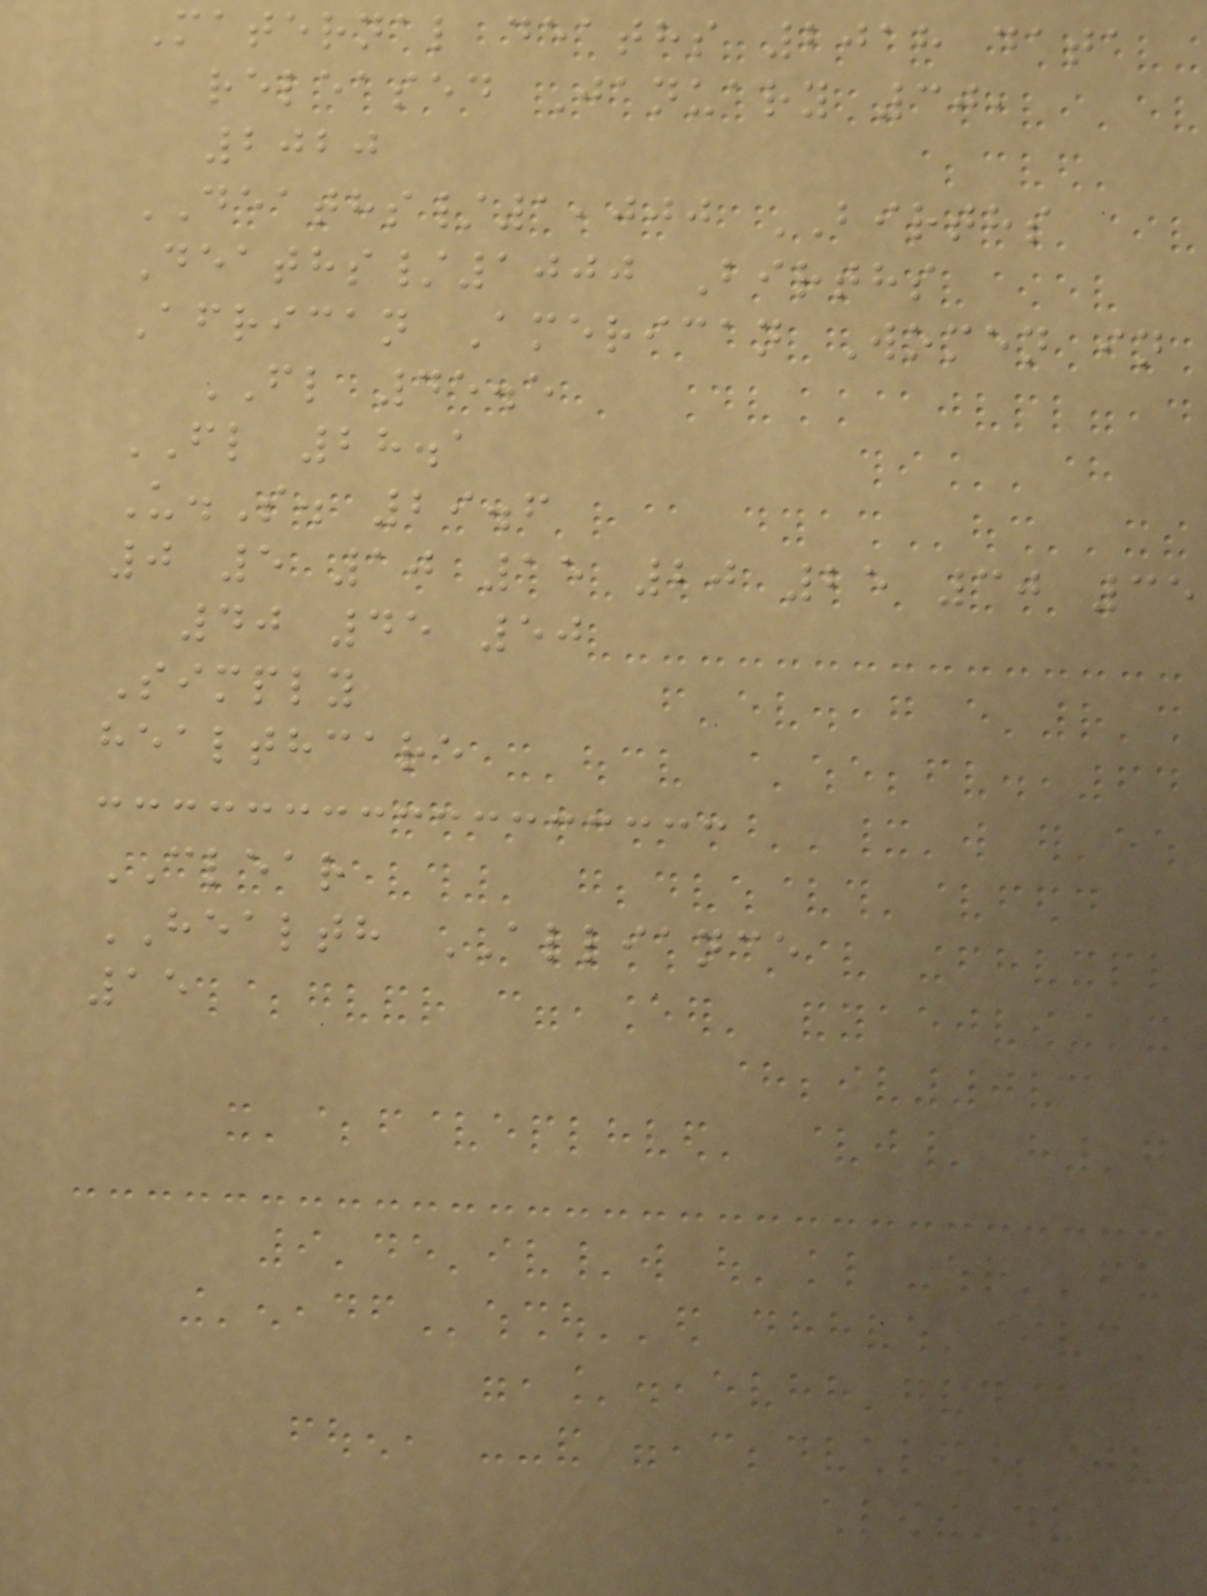Maternal deaths 2018 data
released January 30,
2020
DEATHS/1,000 BIRTHS
Deaths/1000 Births
African American Women in
FL 45.5
FL 28.1
U.S. 29.6
0 5 10 15 20 25 30 35
40 45 50
Simply
healthcare
CLEAR
HEALTH ALLIANCE
15
